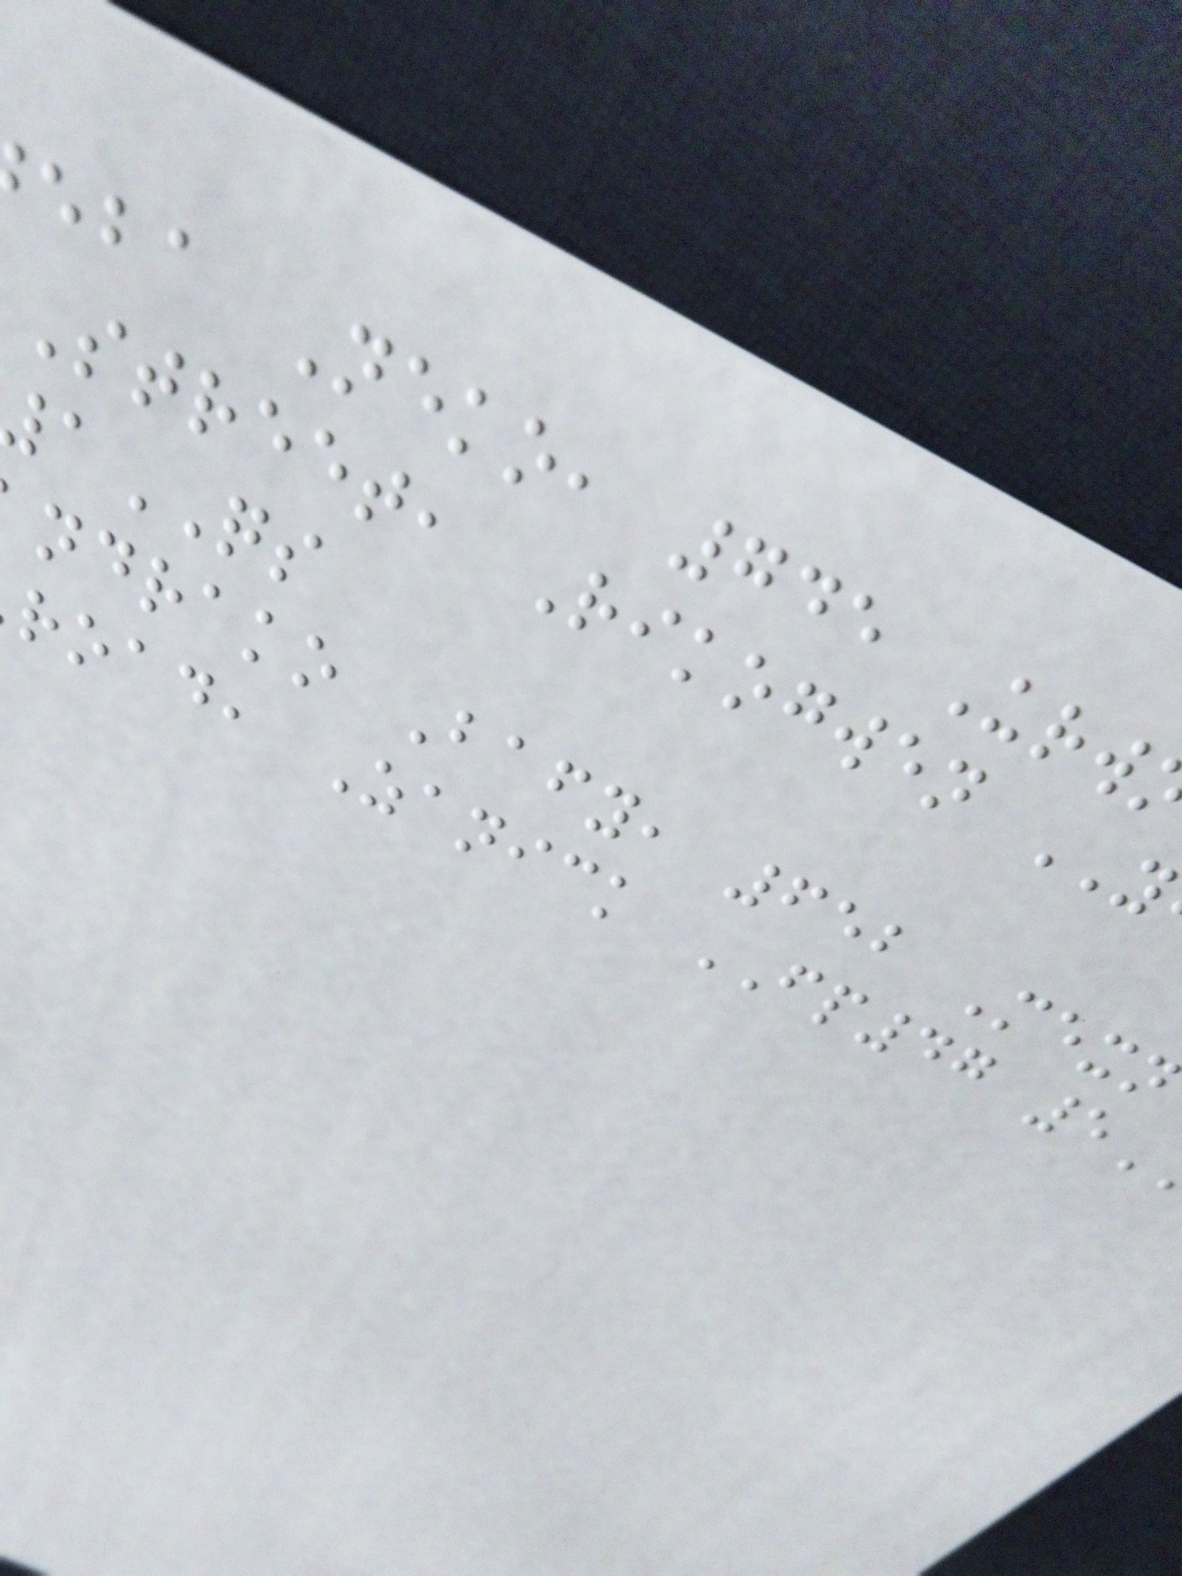eba Neko, 745 Urw
Street, Rikogwen
QS
ndrako Bafy, 652 Mexn
road, Zanick FP47 5
